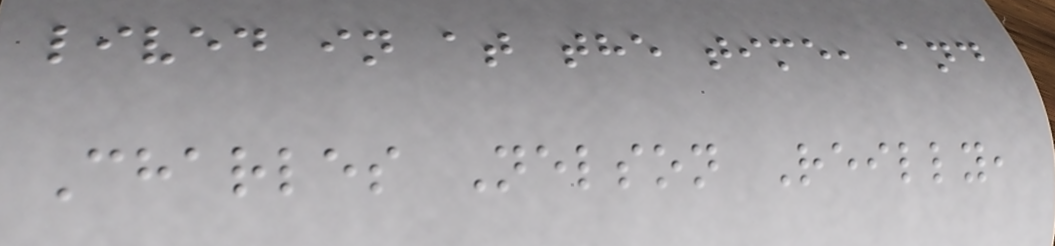lived in at the time, and
Charles Nelson Reilly,
